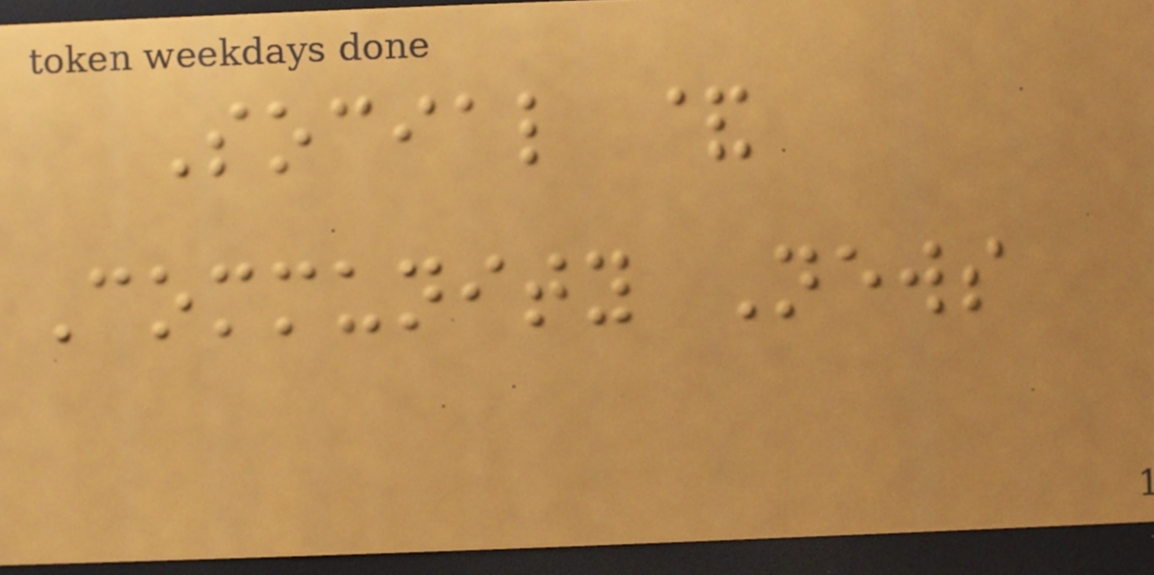Social &
Community News
